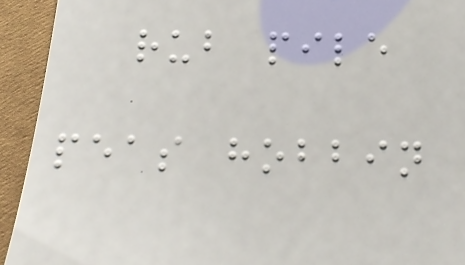rub pile
peas hobbin
